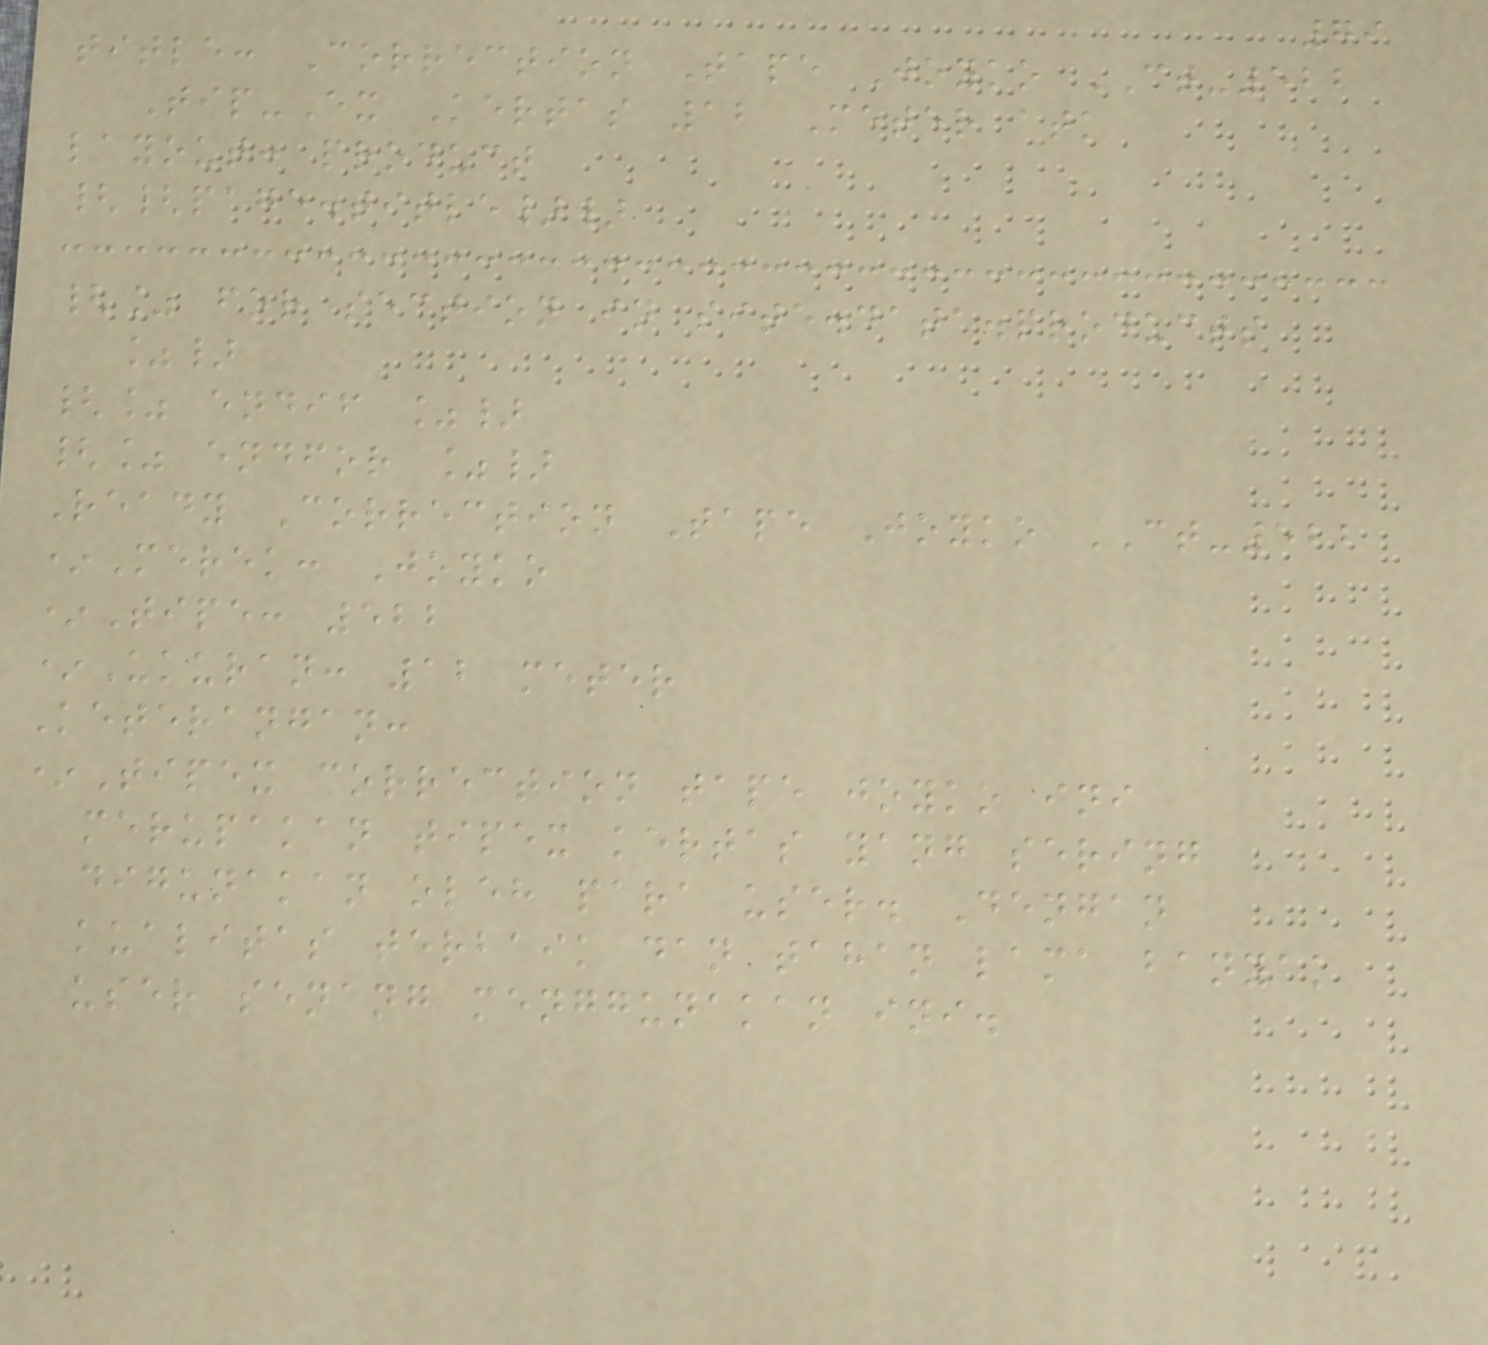79
title: Correction Tape Joyko CT-522
Tip-Ex Kertas 12 Meter atk
layout: product
{{page.title}}
{% for section in site.data.products
%}
{% endif %}
{% endfor %}
Ready Correction Tape Joyko CT-522
*Merek: Joyko
*Tipe: 522
*Ukuran: 12 meter
Keterangan:
*Tipex correction tape joyko ini
merupakan tipex kertas yang sering
digunakan oleh para user. Dengan
kualitas terbaik dan tahan lama banyak
user senang menggunakan ini.
